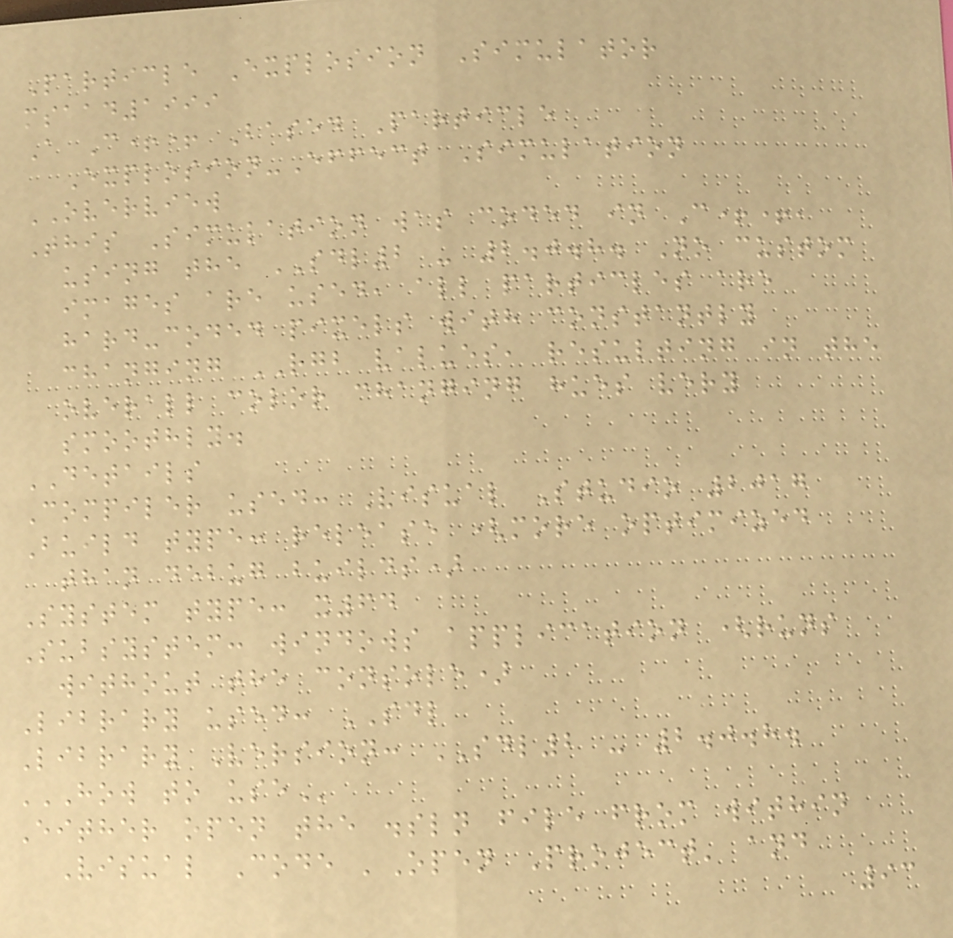Particle Explosion Simulator
msaad1999
A C++ Based Particle
Explosion-Effect Simulation
OVERVIEW
This Simulation was coded in C++,
using the SDL2 - 2.0.8. No custom
images are used, all particles are
hard-coded pixels with constantly
changing RGB values, resulting in the
overall color changing hues very
smoothly.
DETAILS
Compiler used: Visual Studio 2017
Build type: release (more optimized
than debug builds)
System type: x64
Subsystem: windows application (runs
without the console)
Library used: SDL
Library Version: SDL2 - 2.0.8.
HOW TO USE
Either open the .sln file from within
Visual Code 'Open Project' and
93
